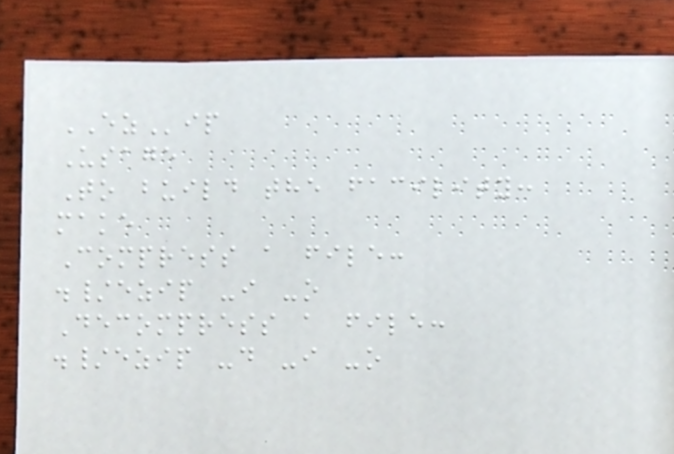EZip
Usage
To build the facility:
make
Compress a file:
./ezip -i -o
Decompress a file:
./ezip -d -i -o
